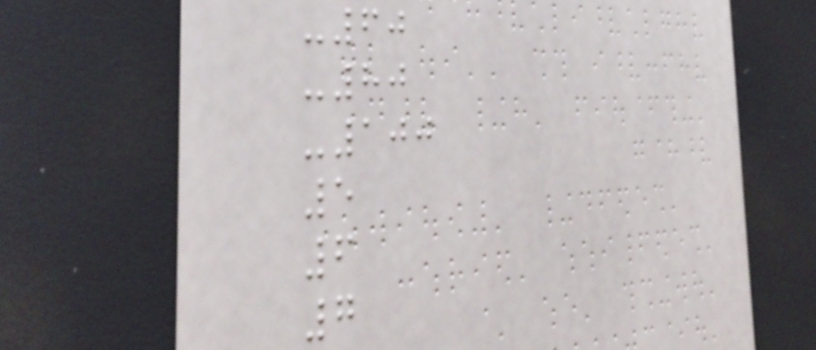-60
-80
-100
5
6
7
